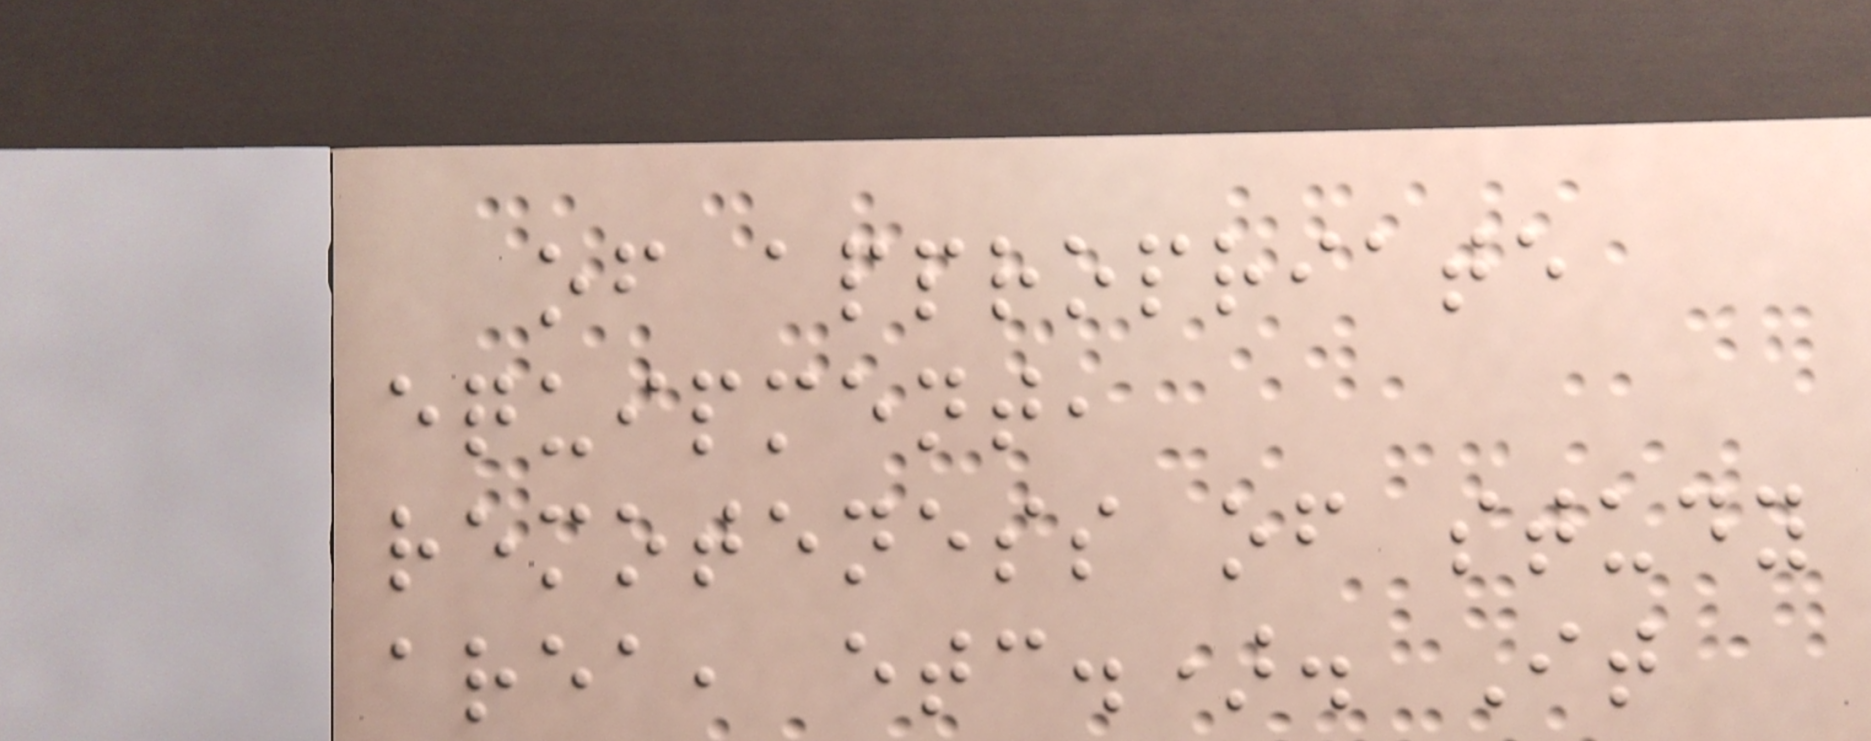of appropriate
equipment,
remoteness of study
area, etc.). It
